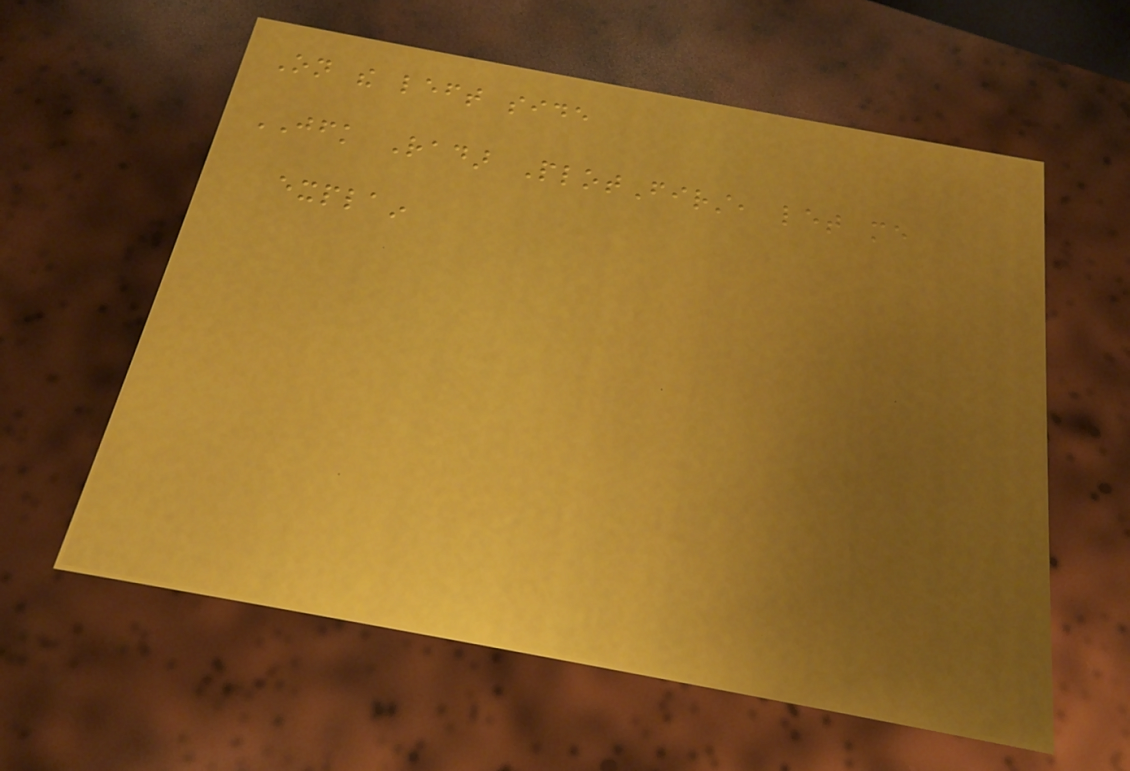On the left side
JFK Radar PlotFirst, let me
explain
